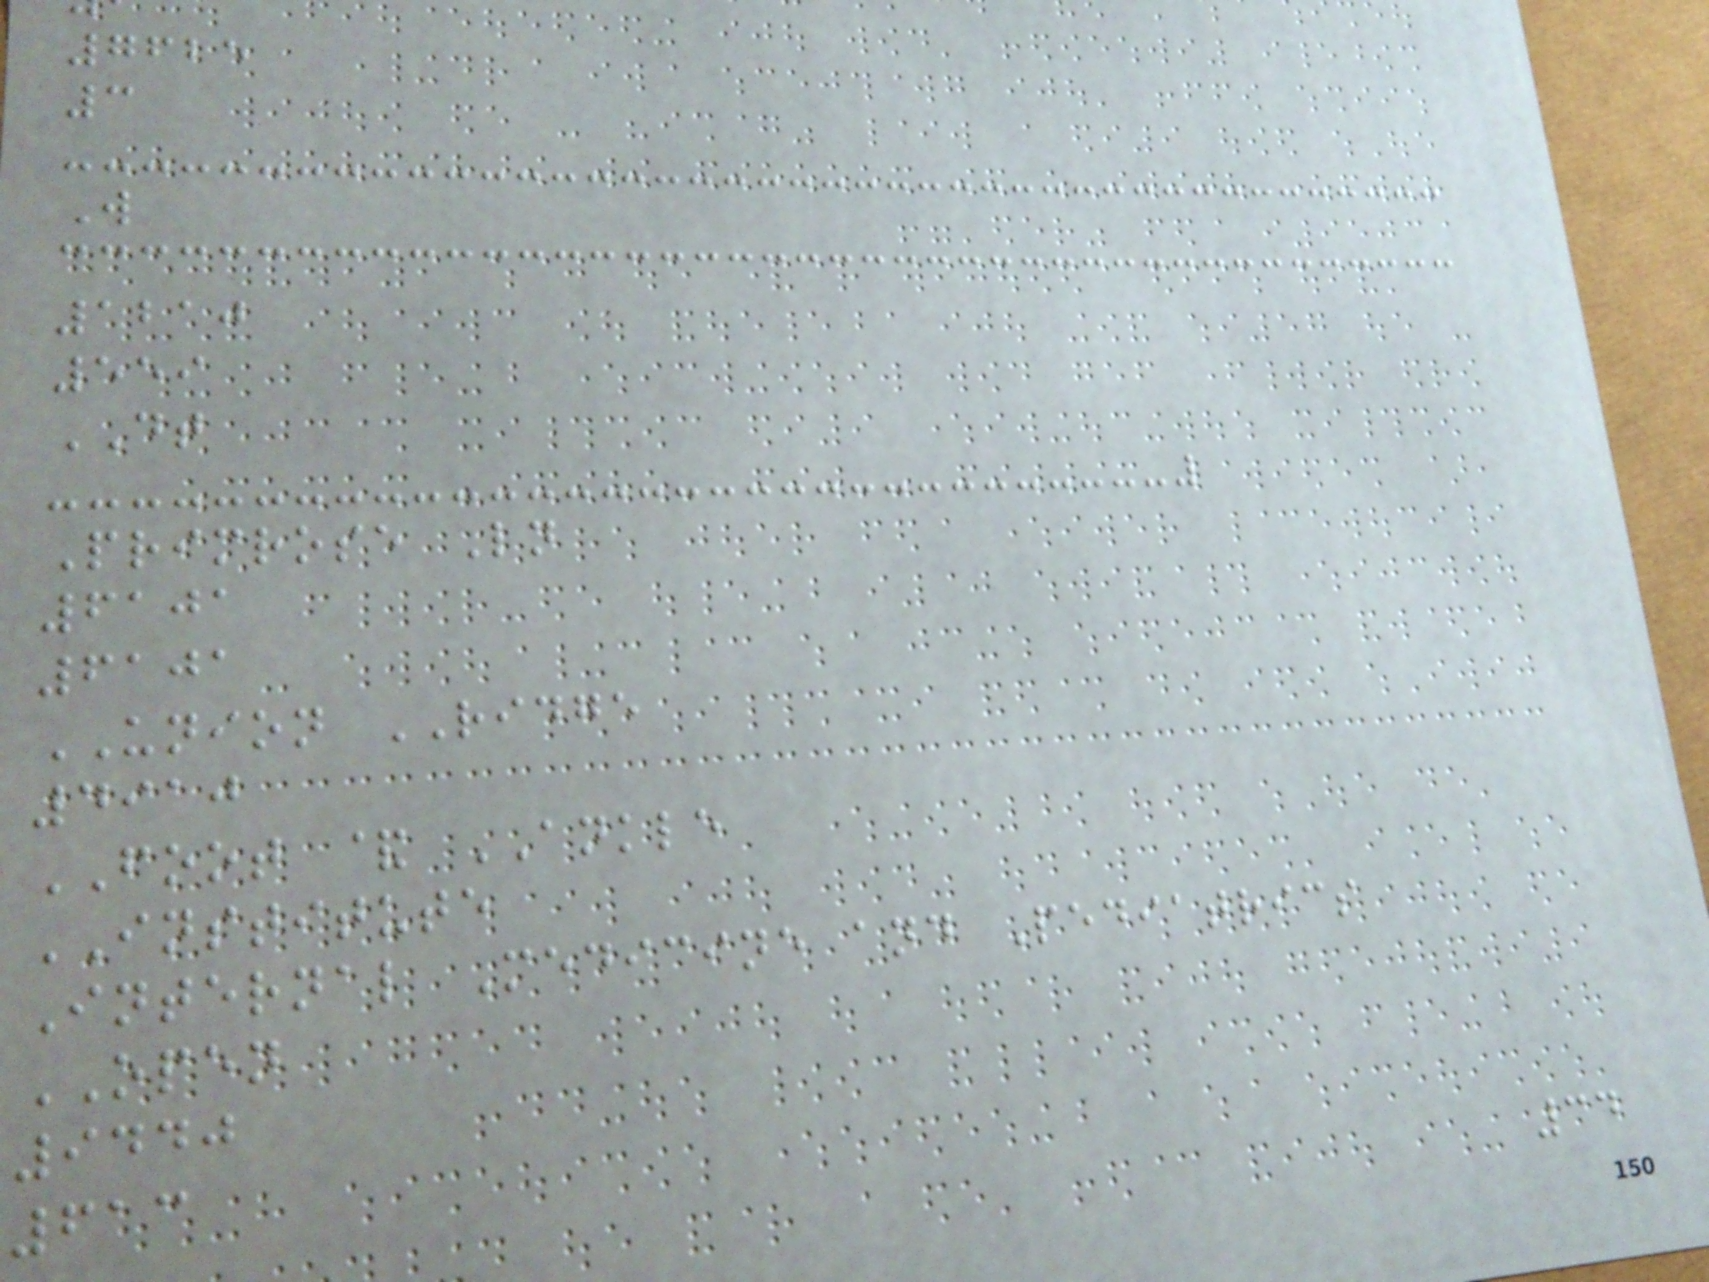7625
3
W
1210
559
DT
Primrose Ln
6101
6101
UNION RIDGE
4910
FOOT & ANKLE
INSTITUTE
Internal Medicine and Pediatrics
OPEN
9440
613
34
